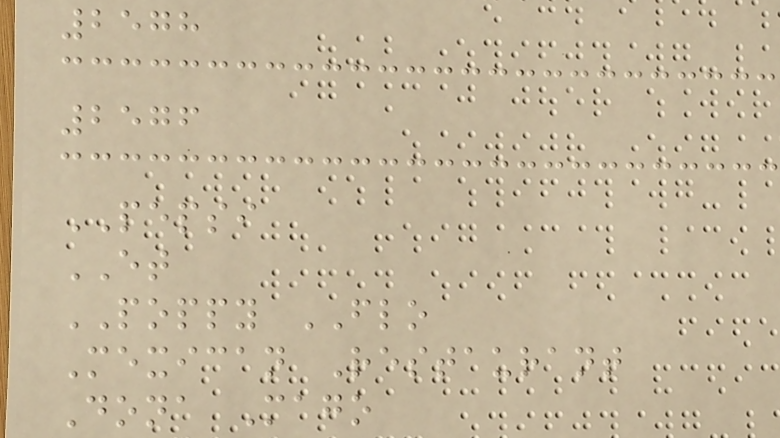2578
2576
PEPSI
ET
POPPY FLO
Mexican Restaurant
Dona Mago
